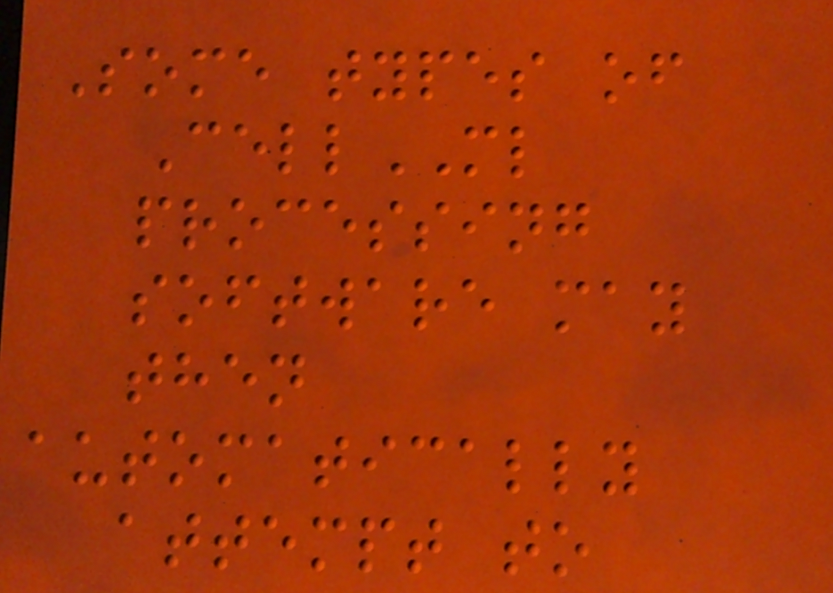Some types of
CellML
processing
software may
then
automatically
attempt to
